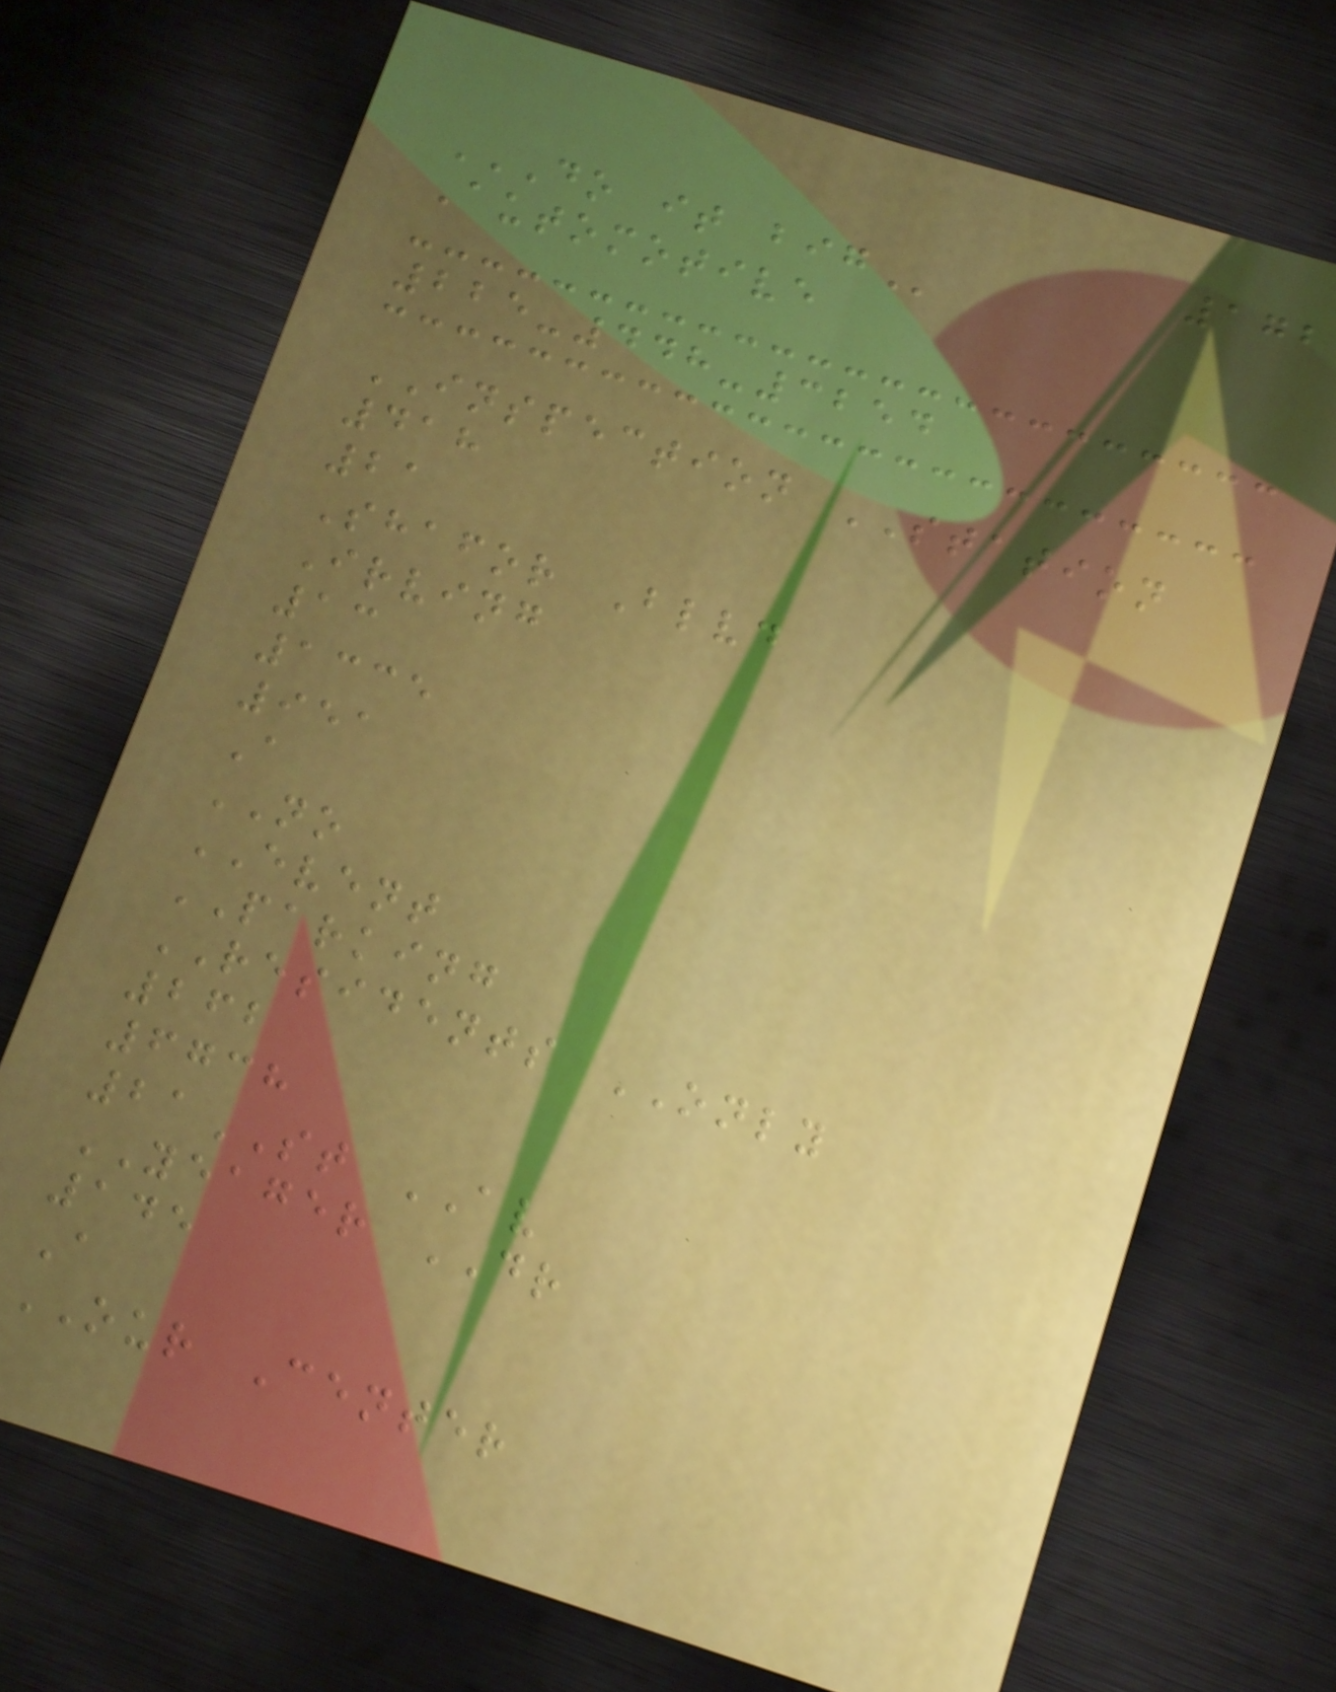172
DO IT BIG
Automotive
225-448-3254
INSPECTION STATION
418
21
Shafor Blvd
Irving
13
1335
951
A
NO
EVENT
PARKING
RESIDENTS ONLY
262
6738
21ST AV
YEAGER DR
145
A
OUR Center
